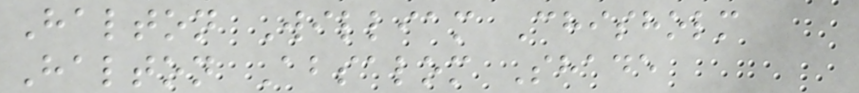Halton William Chisholm
Halton Absalom Shade
